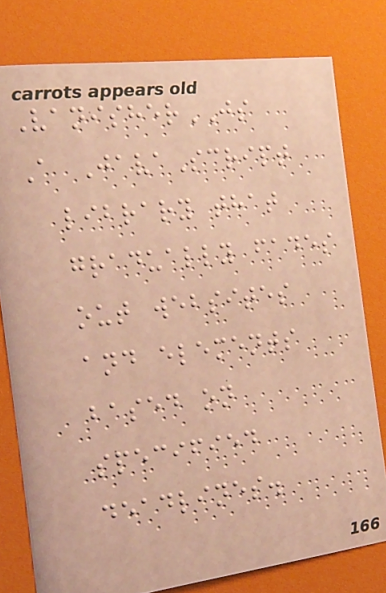VanisherJS
A JavaScript
library that
gradually fades
out websites
and elements
based on
specified
deadlines.
